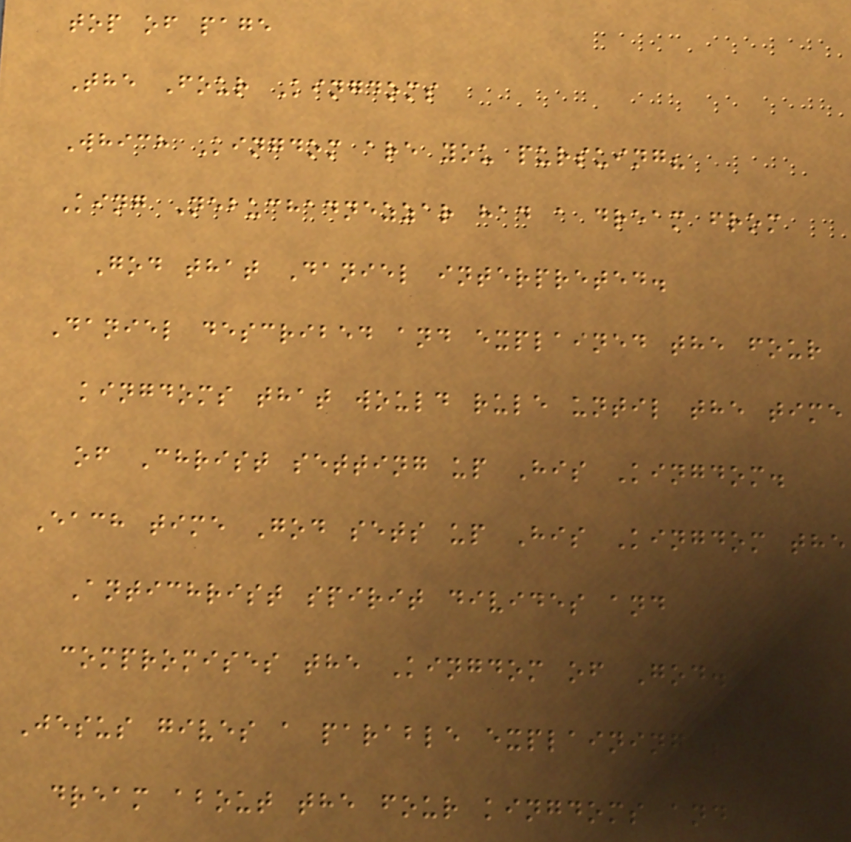top of page
The Four Kingdoms
Which Kingdom are you pursuing?
King Nebuchadnezzar had a dream from
God that Daniel interpreted.
Daniel described and explained the four
kingdoms that would rule until the time
of Christ setting up His Kingdom.
Each time God sets up His Kingdom the
Antichrist spirit divides and
compromises the Kingdom of God.
Jesus gives a parable explaining the
dream about the four kingdoms and
